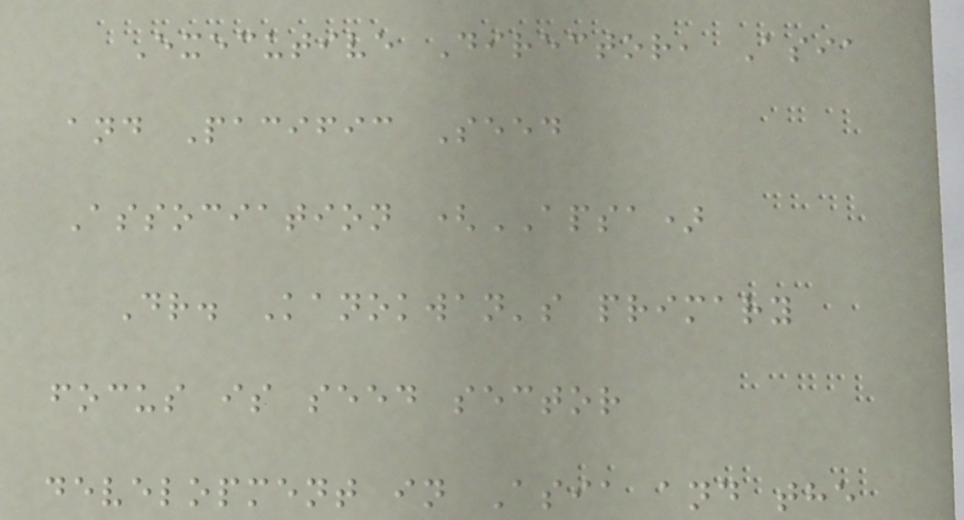Executive Director, Asia
and Pacific Seed
Association (APSA)
Dr. Kanokwan's primary
focus is seed sector
development in Asia and the
